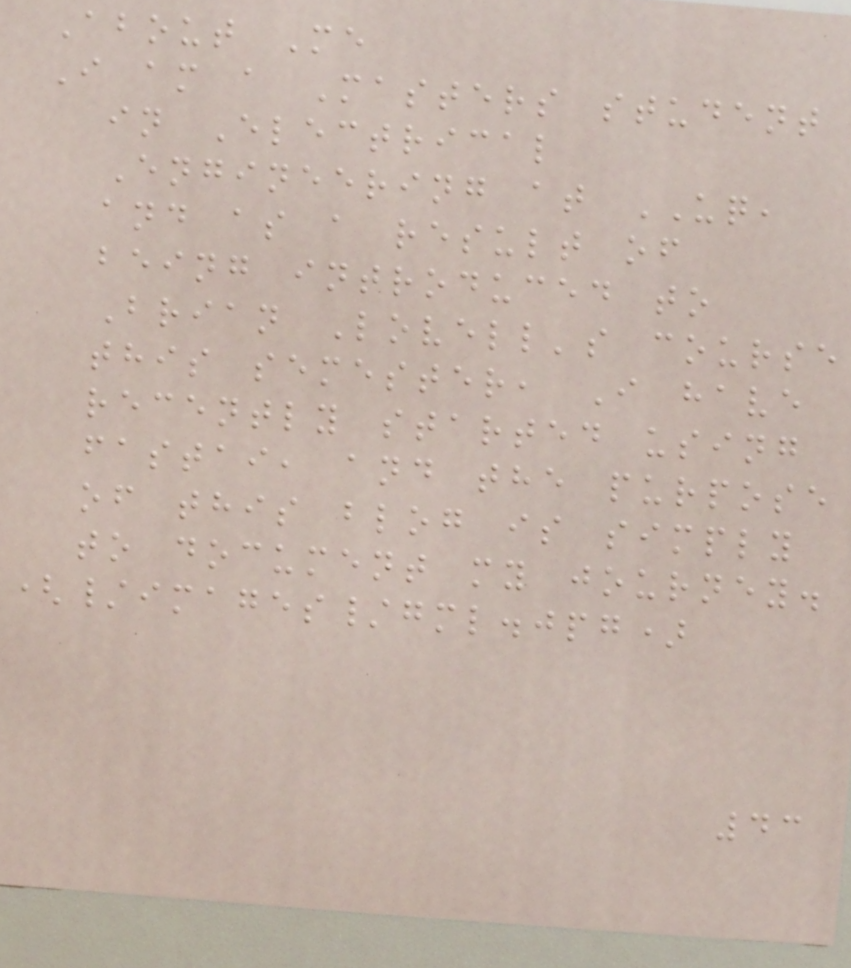About Me
I am a Masters student
in Electrical
Engineering at UQ,
and as a result of
being introduced to
Brian Lovell's course
this semester, I have
recently started using
fastai, and the purpose
of this blog is simply
to document my journey.
(/images/gml.jpg)
43
